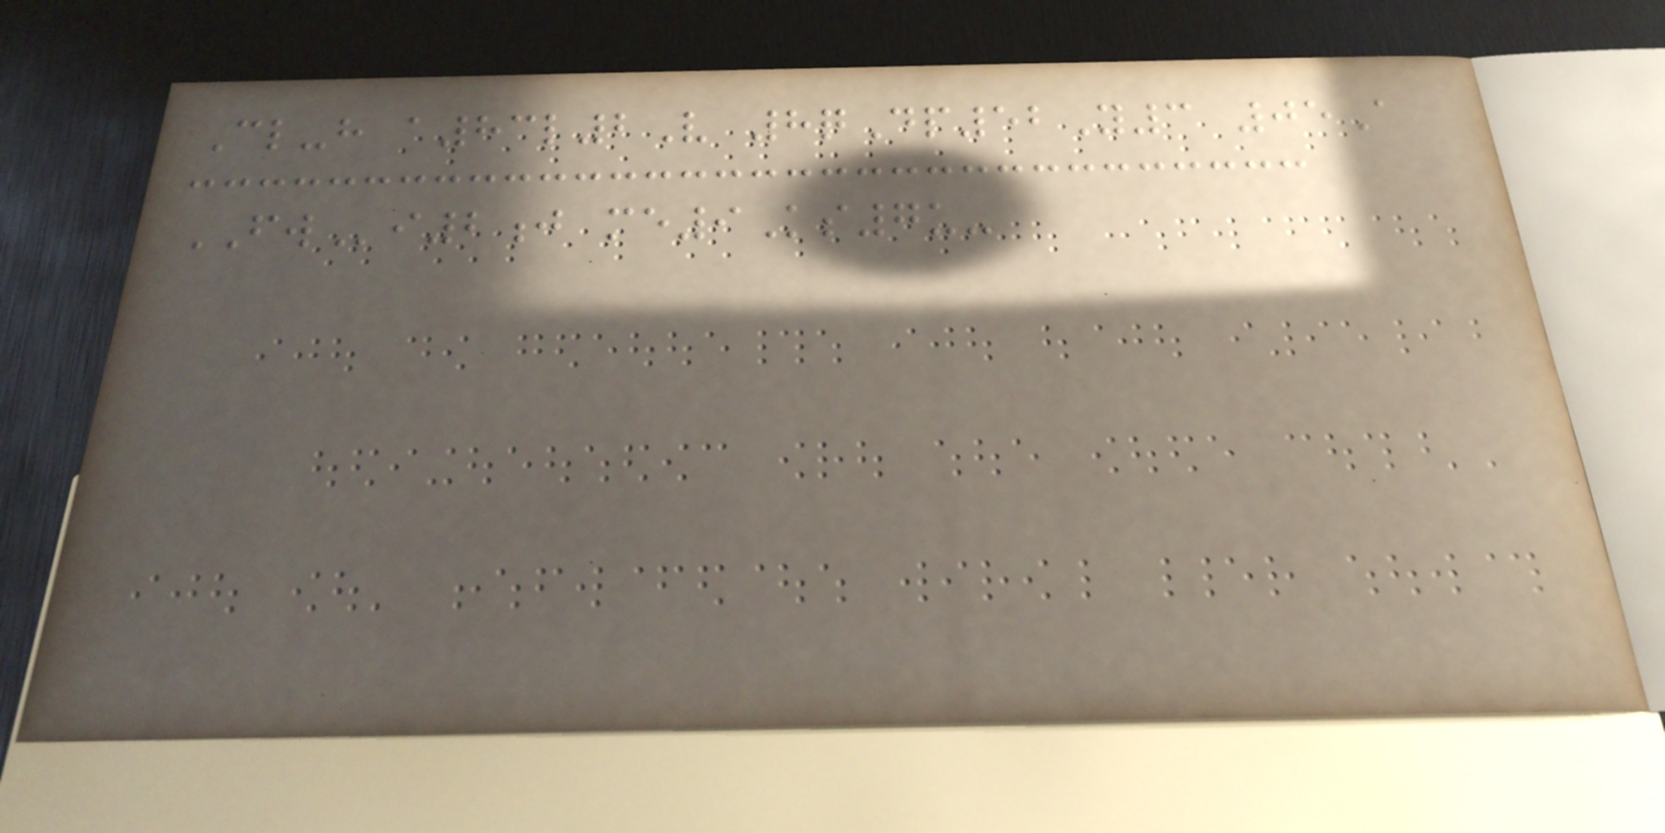Cl-h a83l2V 8qDp52Y3 05A
FWi2j me9Ks7u-
